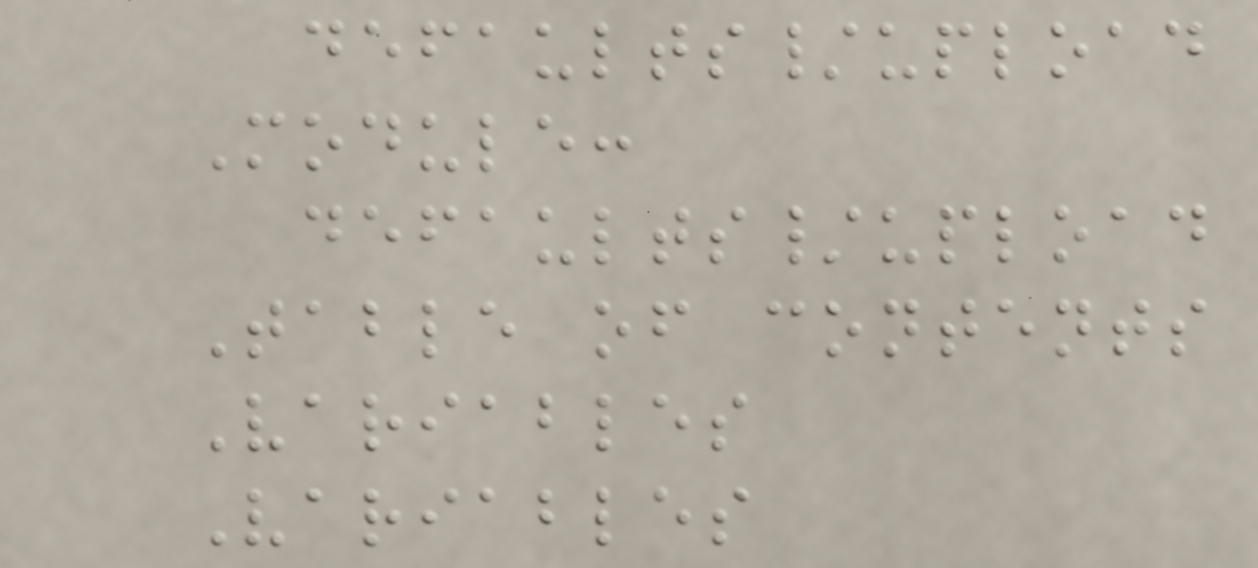defaults/upload
Module:
defaults/upload
Table of contents
Variables
Variables
